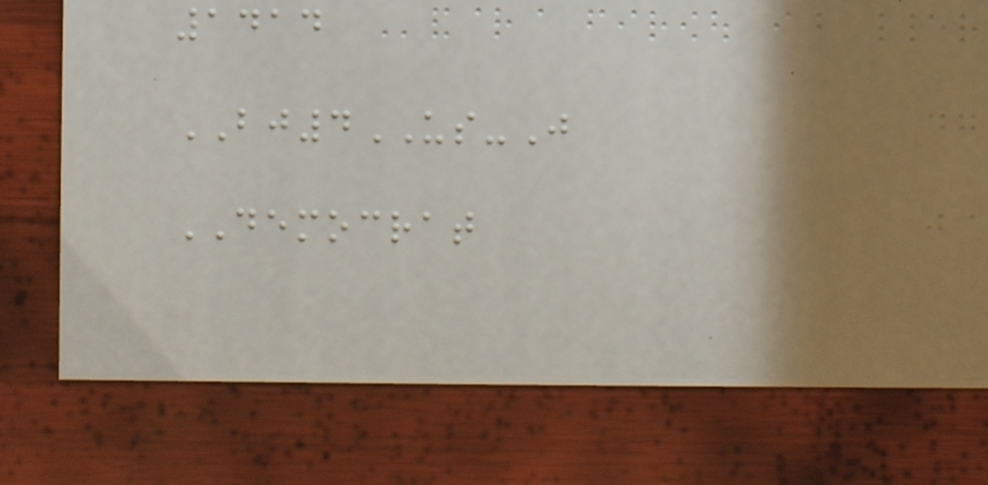1414
BJ4US-J
DEMOCRAT
